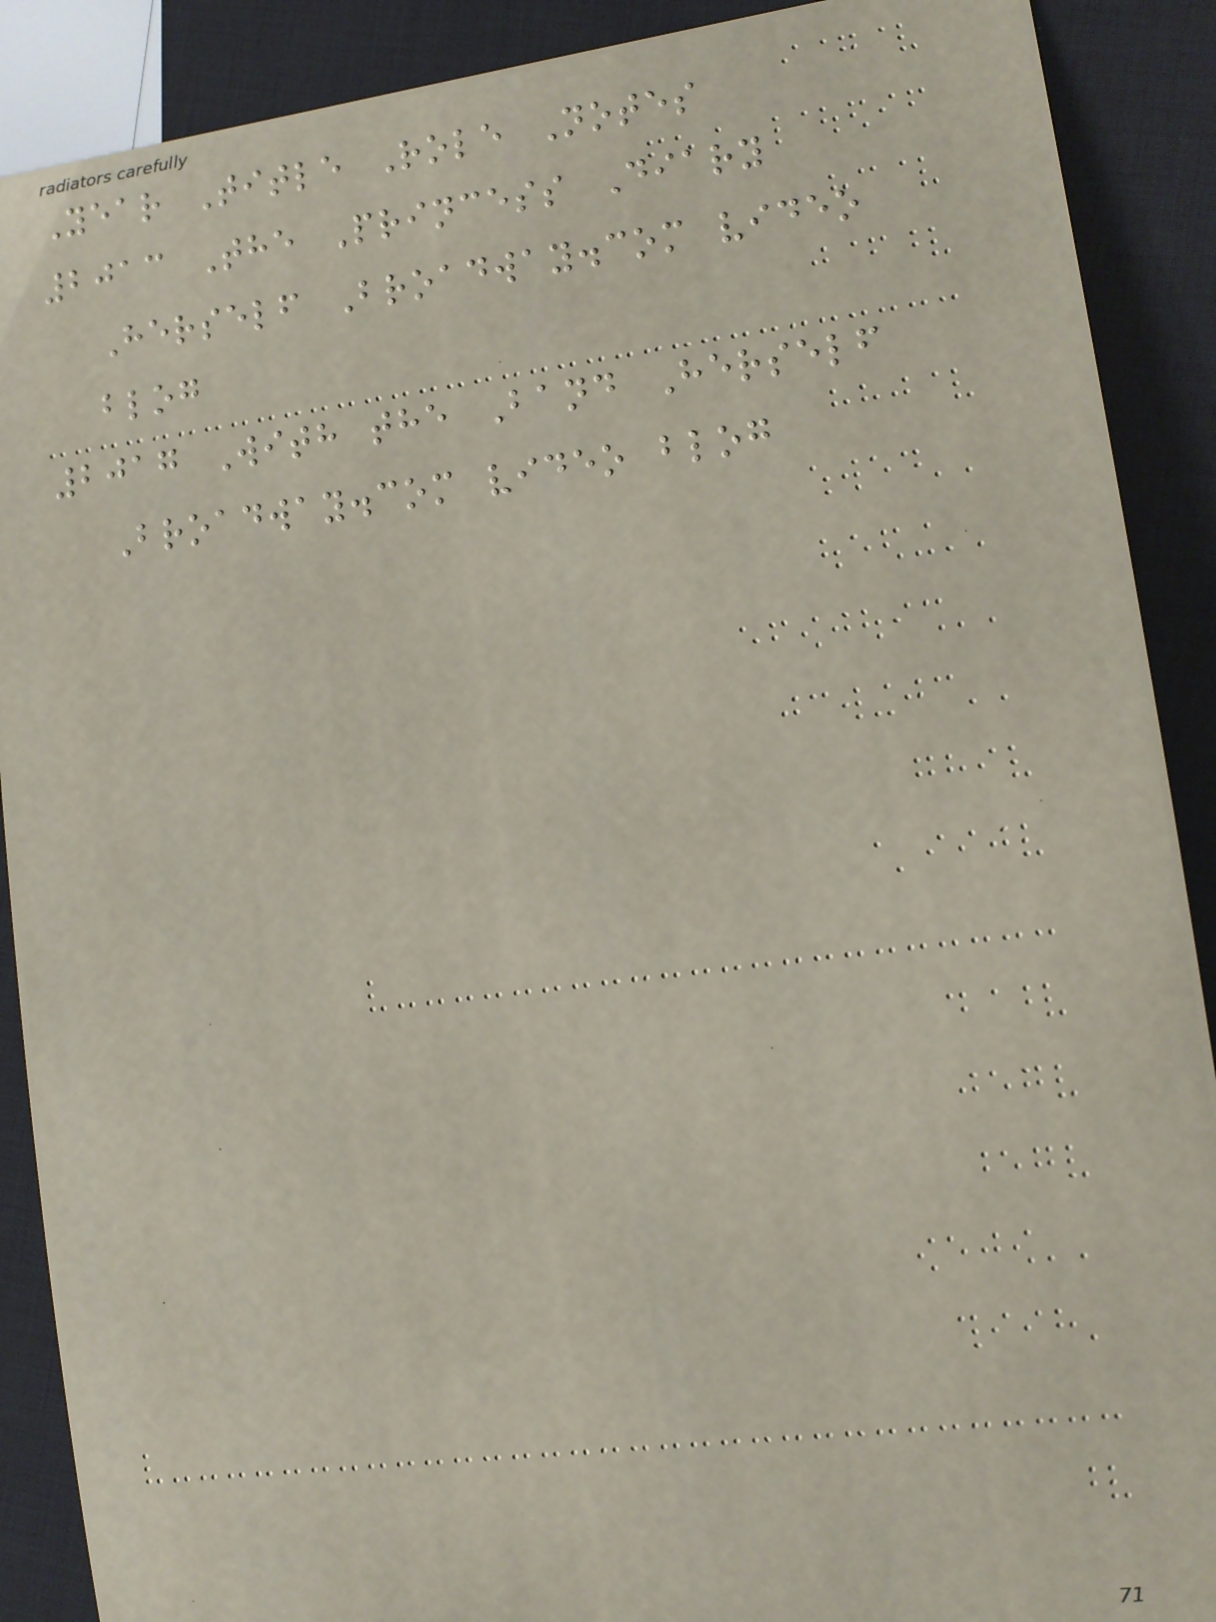Year Title Role Notes
2013 The Princess Diary
Herself Broadway.com video
blog
2017 With the Band Herself
Broadway.com video blog
